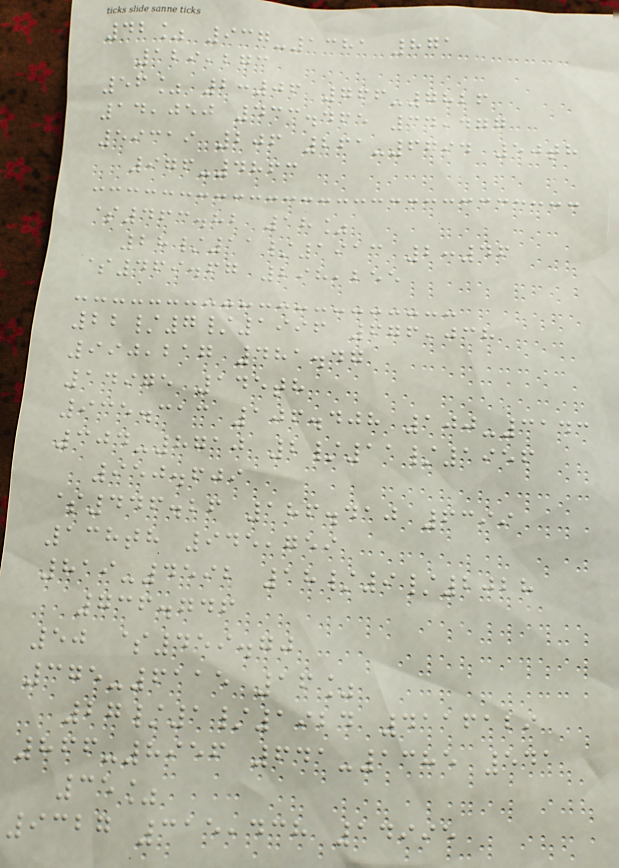42% 937-1381 871
129,273
56% 2:06 766-7826
14,050 433.465 34,477
59319 206 261-6794 50th
976-4863
$463.82 18%
28/11/1913 2:46
$469.67 298,255
22/7/1996 676,038
990,217 481.47
14975 145th
935.313 106.408 100-3143
304-8710 2/11/1956
950.609
$446.26 186.410 6399
138th 945,759
819-4592 18/9/2028
736.746
50 $459.70
375-6115 16%
27/1/1924 4116129
866-8956 641-1385 541
35%
9327 315,438 14995
